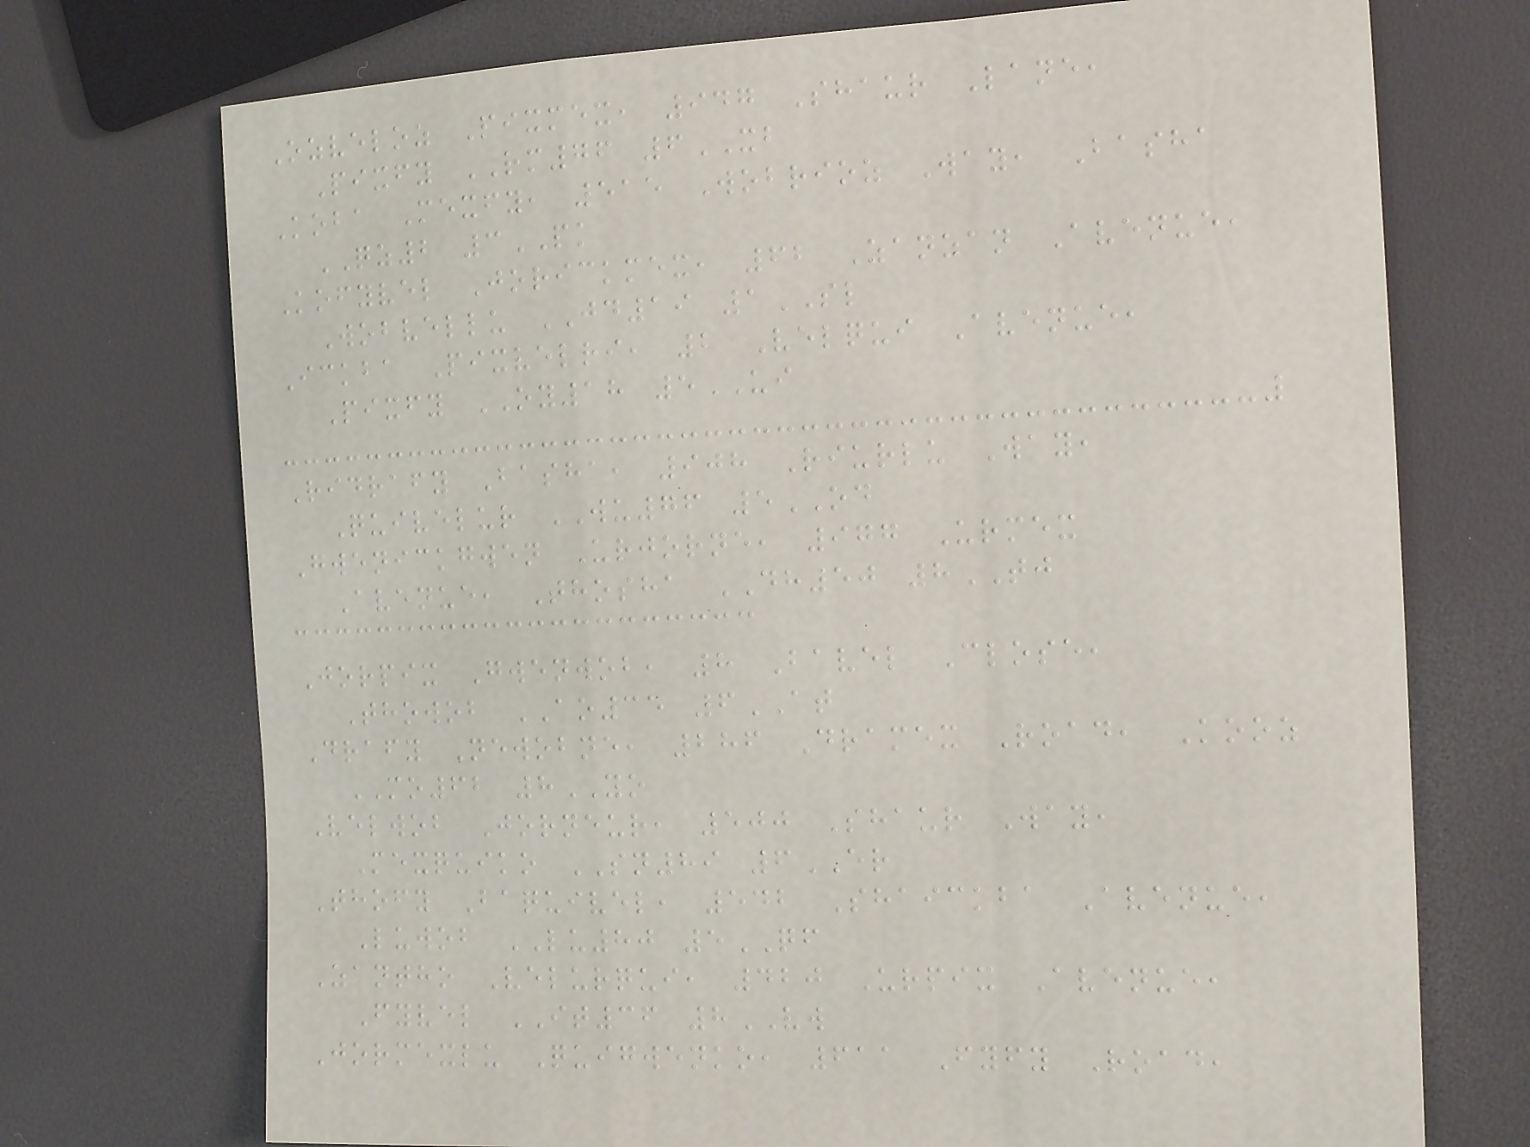Ozveloz Pixmex, 947 Shaur Lane,
Pixfy RM76 6XB
Koba Mexfy, 515 Wobrioz Way, Basha
QZ2 3PK
Kofyvel Jorickmex, 62 Zanzan Avenue,
Wobvellu JD19 1SL
Ickba Pixvelri, 2 Velqui Avenue,
Pixfy OY18 5UI
Ridrafy Basha, 908 Riurlu Way,
Quivelur WU76 5OD
Gwenickgwen Urjorne, 977 Urmex
Avenue, Thosha DH50 8TJ
Jorpix Gwenwob, 8 Bavel Close,
Thowob AO35 6AT
Drafy Newobne, 286 Dramex Road, Kooz
MO62 8YO
Velwob Jorneur, 500 Shaur Way,
Mexquiko SN89 6ER
Thofy Baquivel, 542 Shaickba Avenue,
Luwob LU80 5QF
Zantho Velurqui, 420 Urpix Avenue,
Fyvel IT36 8VW
Jormexlu Quigwenko, 611 Fyfy Road,
